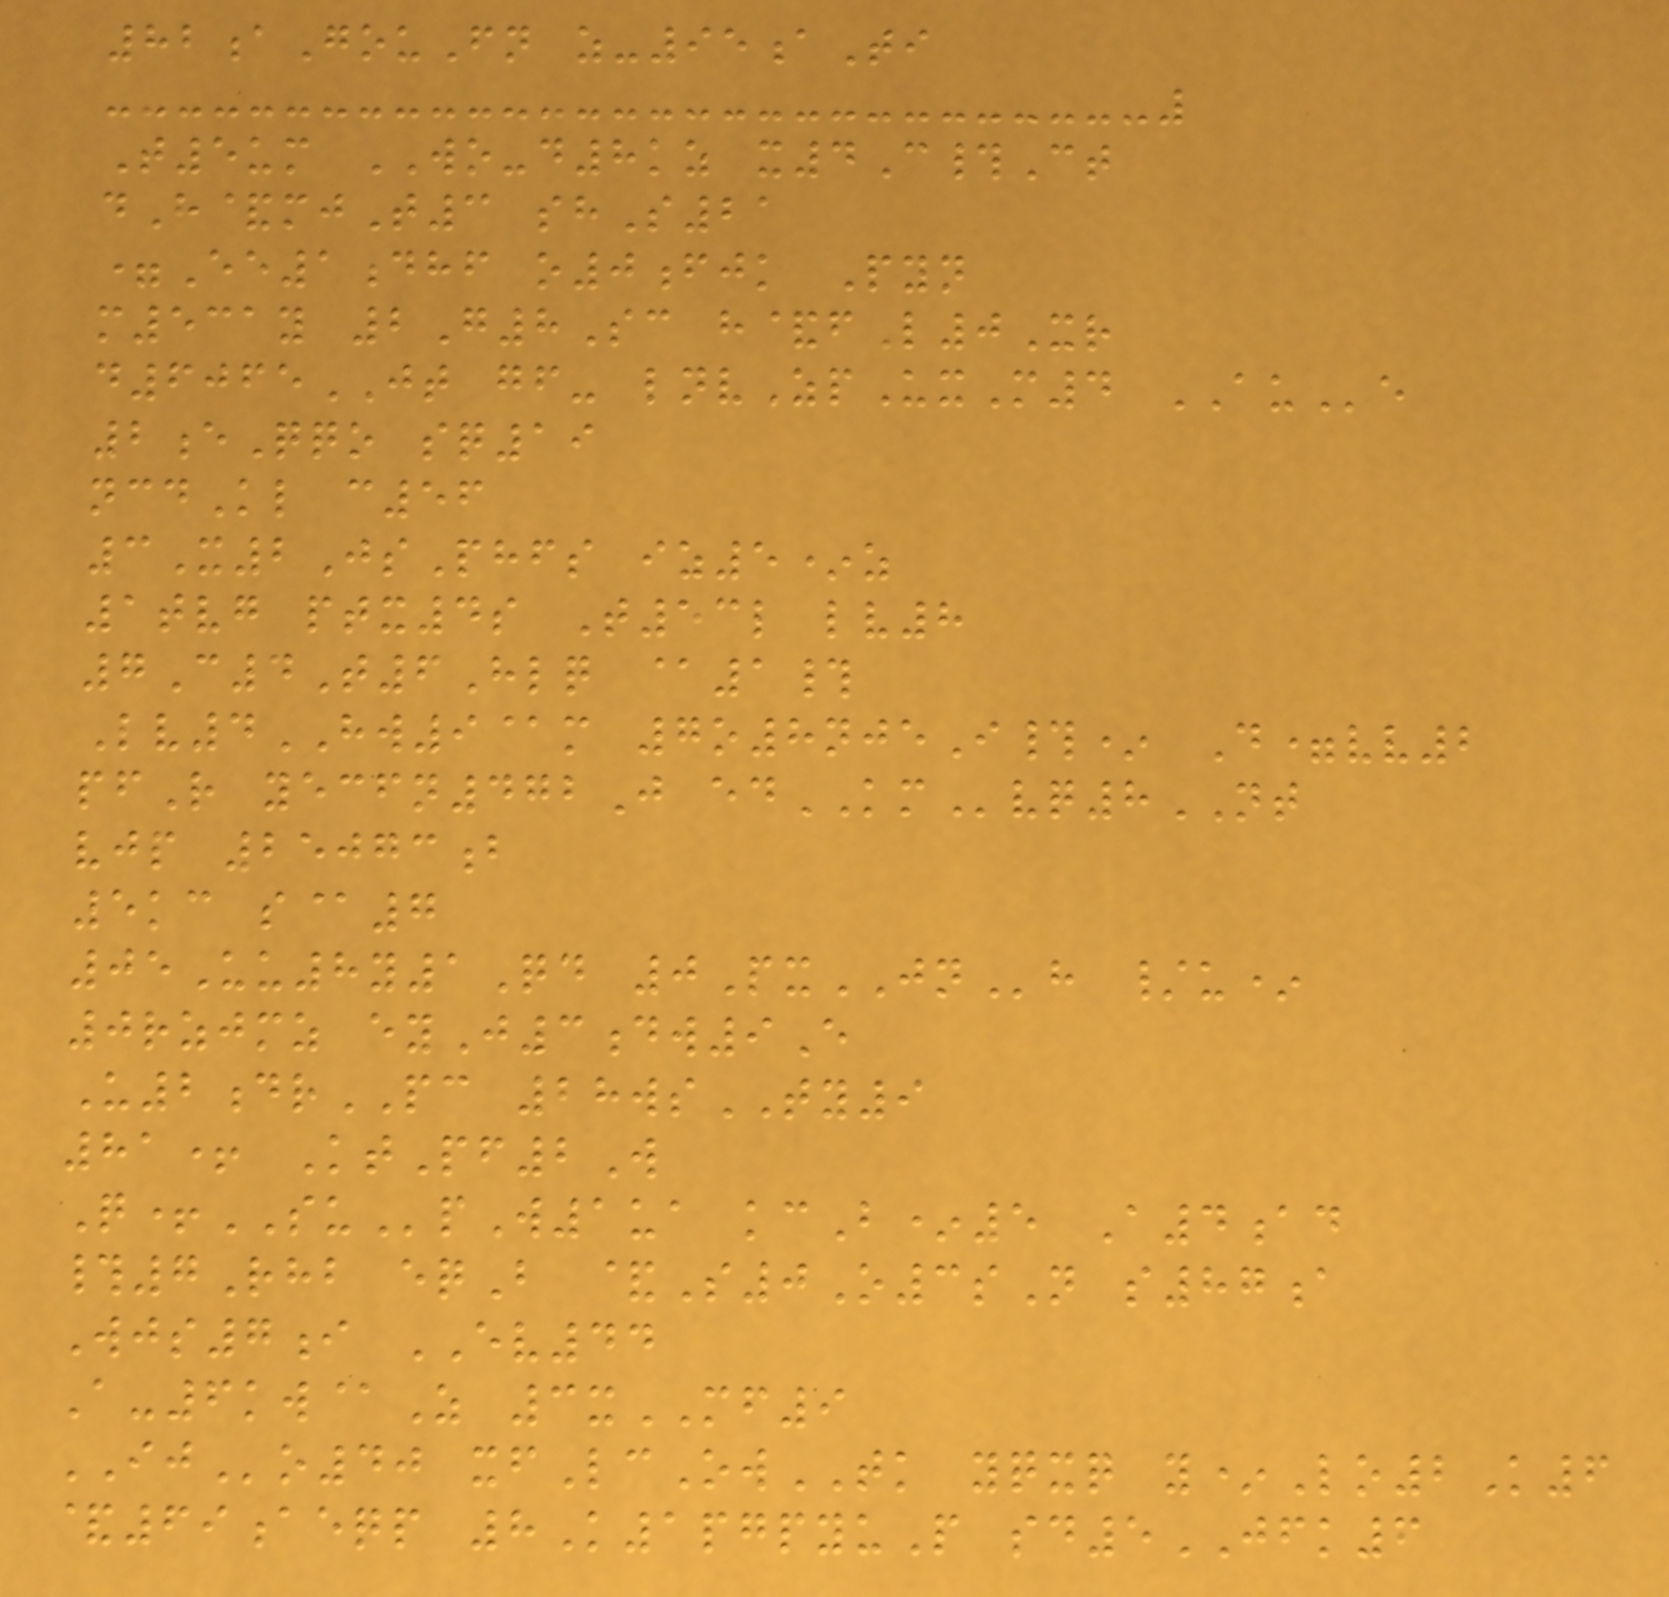82aGouFn z-95aTi
T5um WO-d8kz x4C#Ct
dH&mjT3 shS21
=Ee1dhf o0fjk Pyn
m531y 2G8Sc h&fL0Xr
d6065JT gf- lnvZpUxM4 AUe
2eQqo sq19
ncdKl c56
3X2JsPhfs iz5*z
1tvg ptx4s T53l lv8
7C4T6Hlq @1#
Lv4HW9@m 7o8njeI#* D=vv2
pfR yecfn472J edKMvq8NT
vjp 25073b
5kc s@7
05Uu8y1Qd 0PxJNh /u*
0rzjmz eyJ3dw9E
U2drPC 28wsTY9
81+ KtPf2W
Q+SUpW1ua kcB*5 A4ad
#7Rhb eqB &S0O3sN s87a
Wjs7i EV44
A-6kw@Z 3xMF9
IJo40 xfLcOwTK yqxq y*Lo2K6
&69aeqp 8K1pgpyuP sd5JFK6
